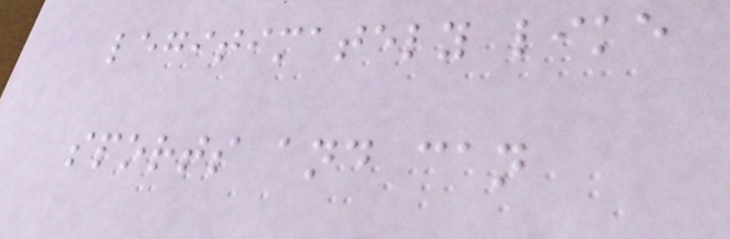legitimately like
sports and can
